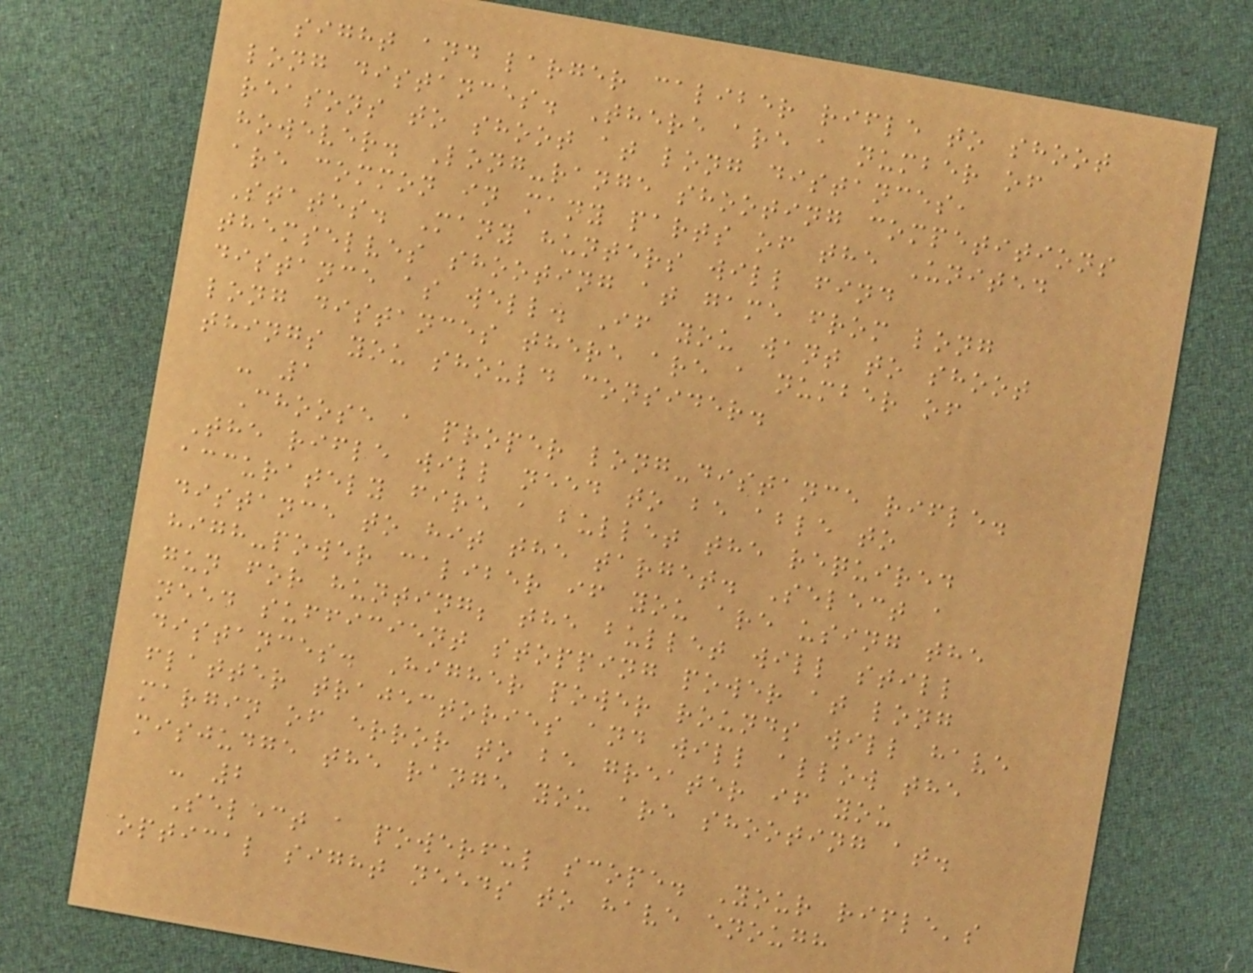sight and larger caliber rifle to shoot
long distances. There are a number of
reasons to shoot at long distances,
however. Long-range shooting competitions
are common in many parts of the United
States. Many hunters will find
themselves shooting at game from long
distance as well. If you want to shoot
long distances there are a number of
things you should consider.
- 1
Choose a proper long-distance rifle.
The rifle will need to be able to
accurately fire a bullet the required
distance to hit the target. Select a
high-power caliber if you are using the
gun for hunting; the bullet will still
need sufficient stopping power at long
distances. Higher power rounds will have
flatter trajectories and will allow the
margin of error to be greater if you
misjudge the range you are shooting at.
- 2
Select a powerful scope. Your rifle's
optical sight needs to have enough
